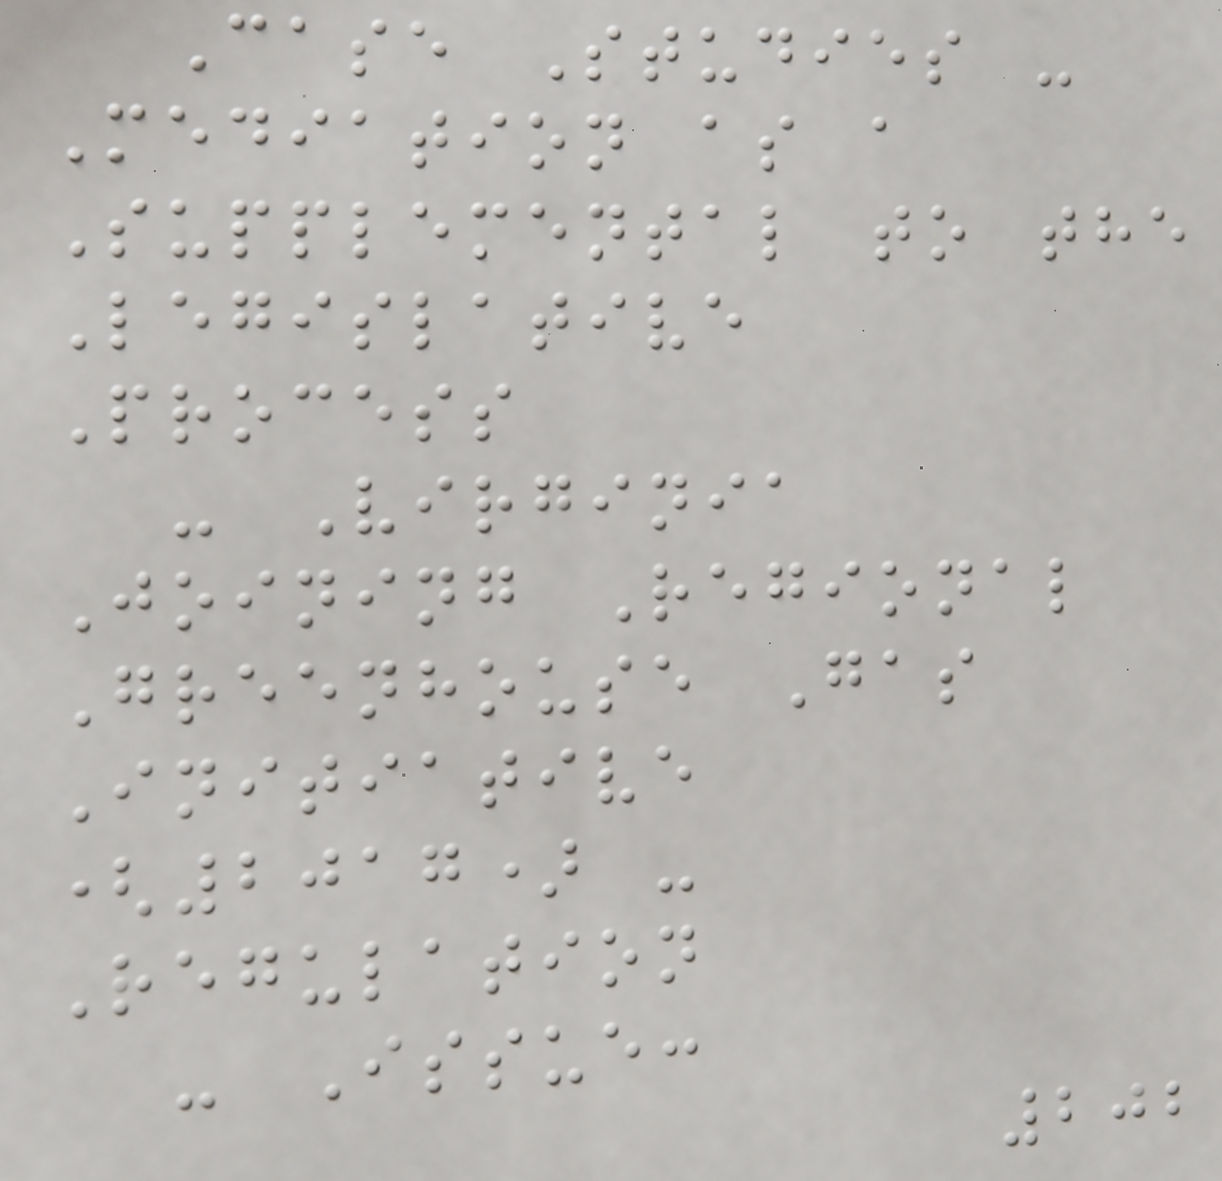Case Studies -
Mediation as a
Supplemental to the
Legislative
Process
- Virginia
Joining Regional
Greenhouse Gas
Initiative
(2017) -
Regulation
- Issue:
202
